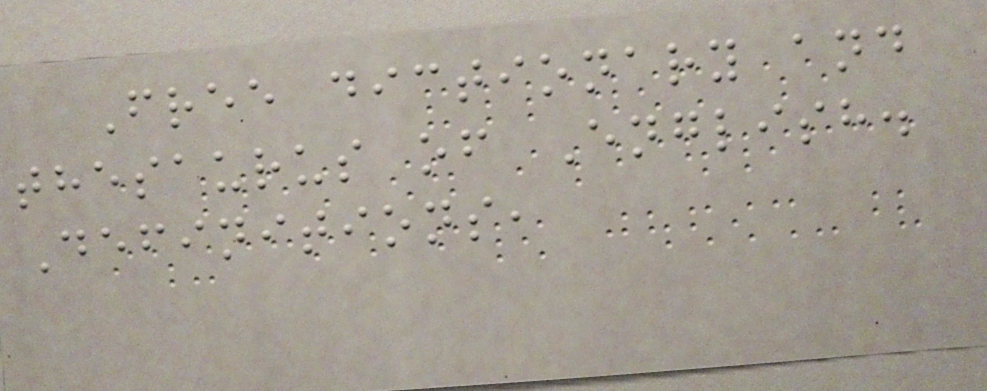Free dictionary and
thesaurus of English.
Definitions,
